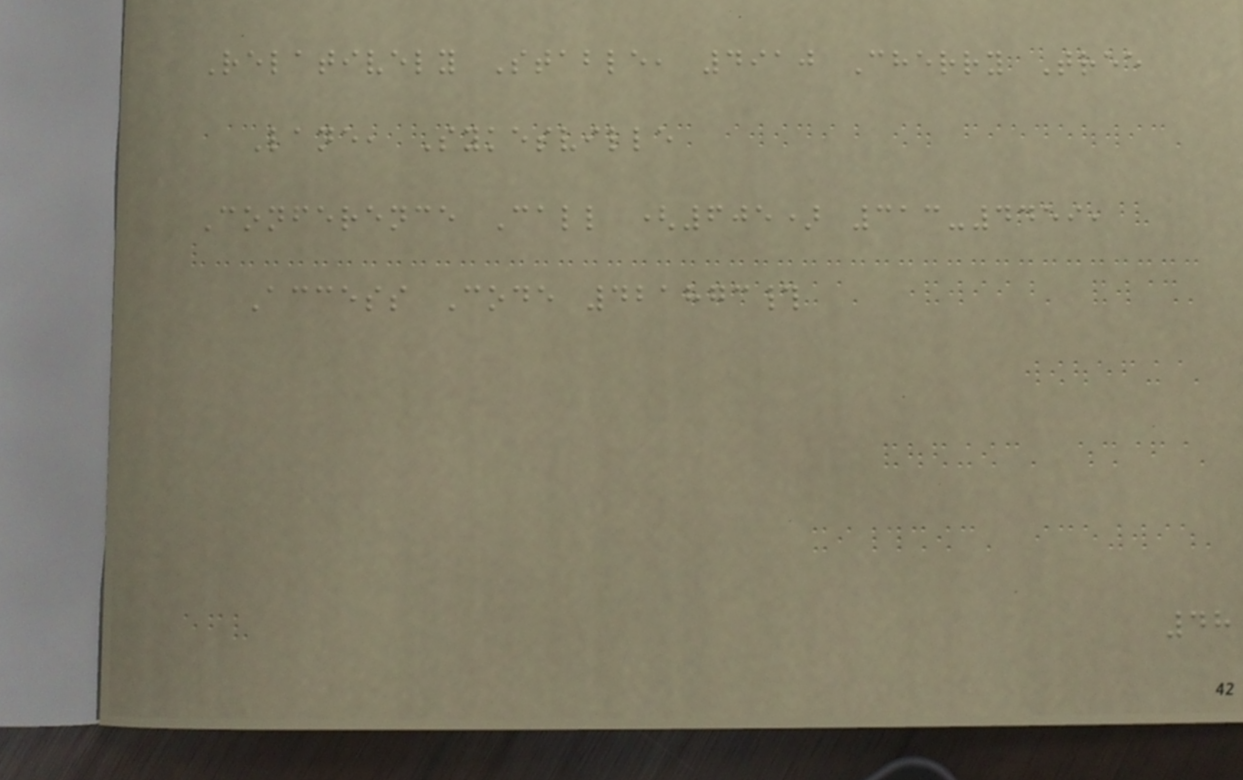Relatively Stable, 4910 Cherry Tree
Lane, Sykesville
Conference Call (605) 313-4459,
Access Code 421873#
48
